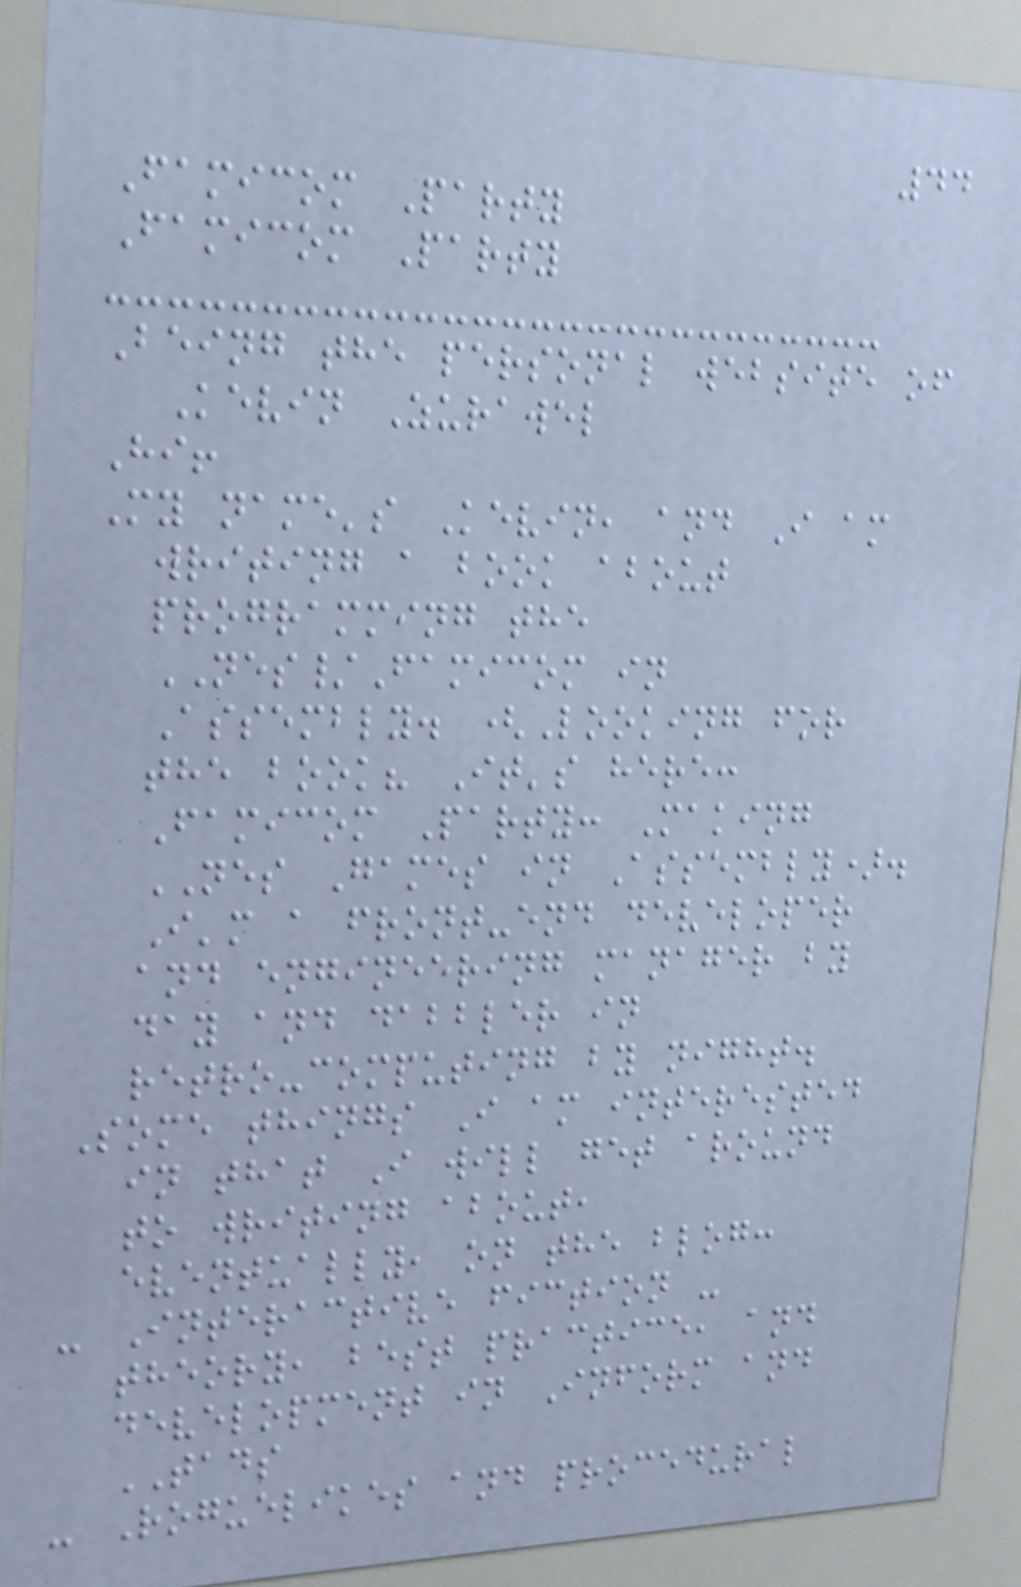44
Famicom Party
Famicom Party
Being the personal website of
Kevin Zurawel
Hi!
My name's Kevin, and I am
writing a book about
programming the
NES/Famicom in
Assembly. (Looking for
the book? It's here:
Famicom Party: Making
NES Games in Assembly).
I'm a front-end developer
and engineering manager by
day and dabbler in
retro-computing by night.
Some things I am interested
in that I will get around
to writing about,
eventually, on the blog:
- Interactive fiction -
theory, best practice, and
development in Inform and
TADS
- Roguelikes and procedural
